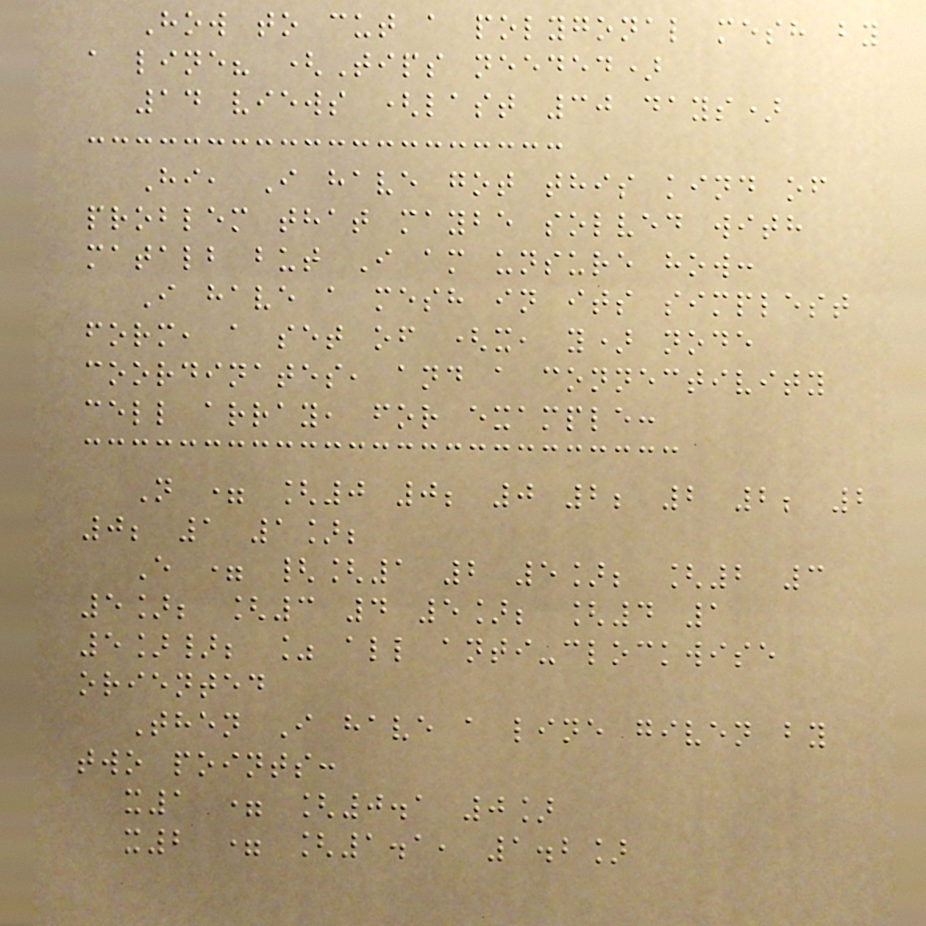How to cut a polygonal mesh by
a line? (Tips needed)
14 views (last 30 days)
Hi, I have got this kind of
problem that maybe solved with
matalb but I am unsure how:
I have a mesh in its simplest
form, a set of (x, y) node
coordinates, and a connectivity
cell array, for example:
N = [0 0; 0 2; 2 2; 2
0; 1 1];
E = {[1 2 5]; [2 3
5]; [3 4 5]; [4 1
5]}; % all anti-clockwise
oriented
Then I have a line given by
two points:
x1 = [0.1 0]
x2 = [1.1, 1.2]
